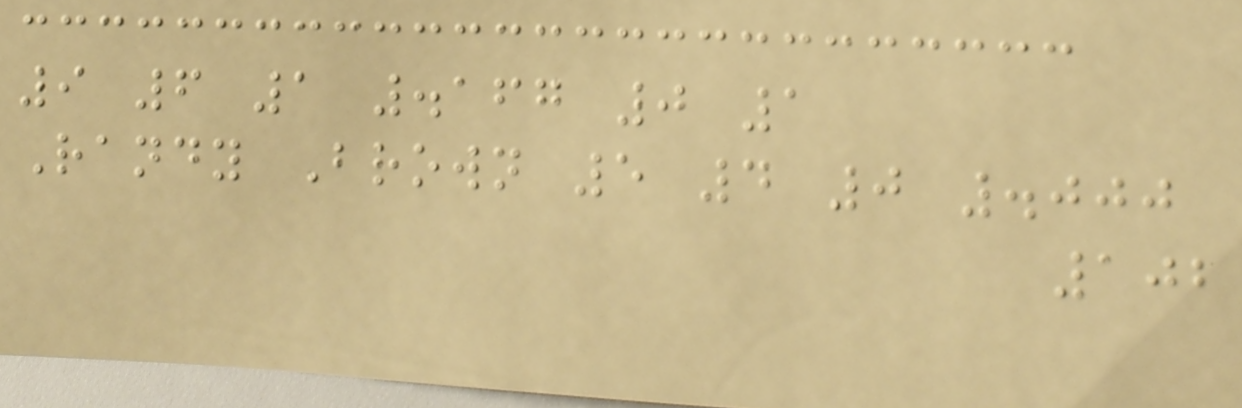9 6 1 .167 0 1
Randy Brown 5 4 0 .000
102
